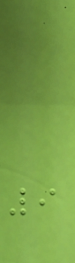9
